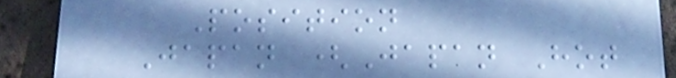Position
Japan (Japan Hot
